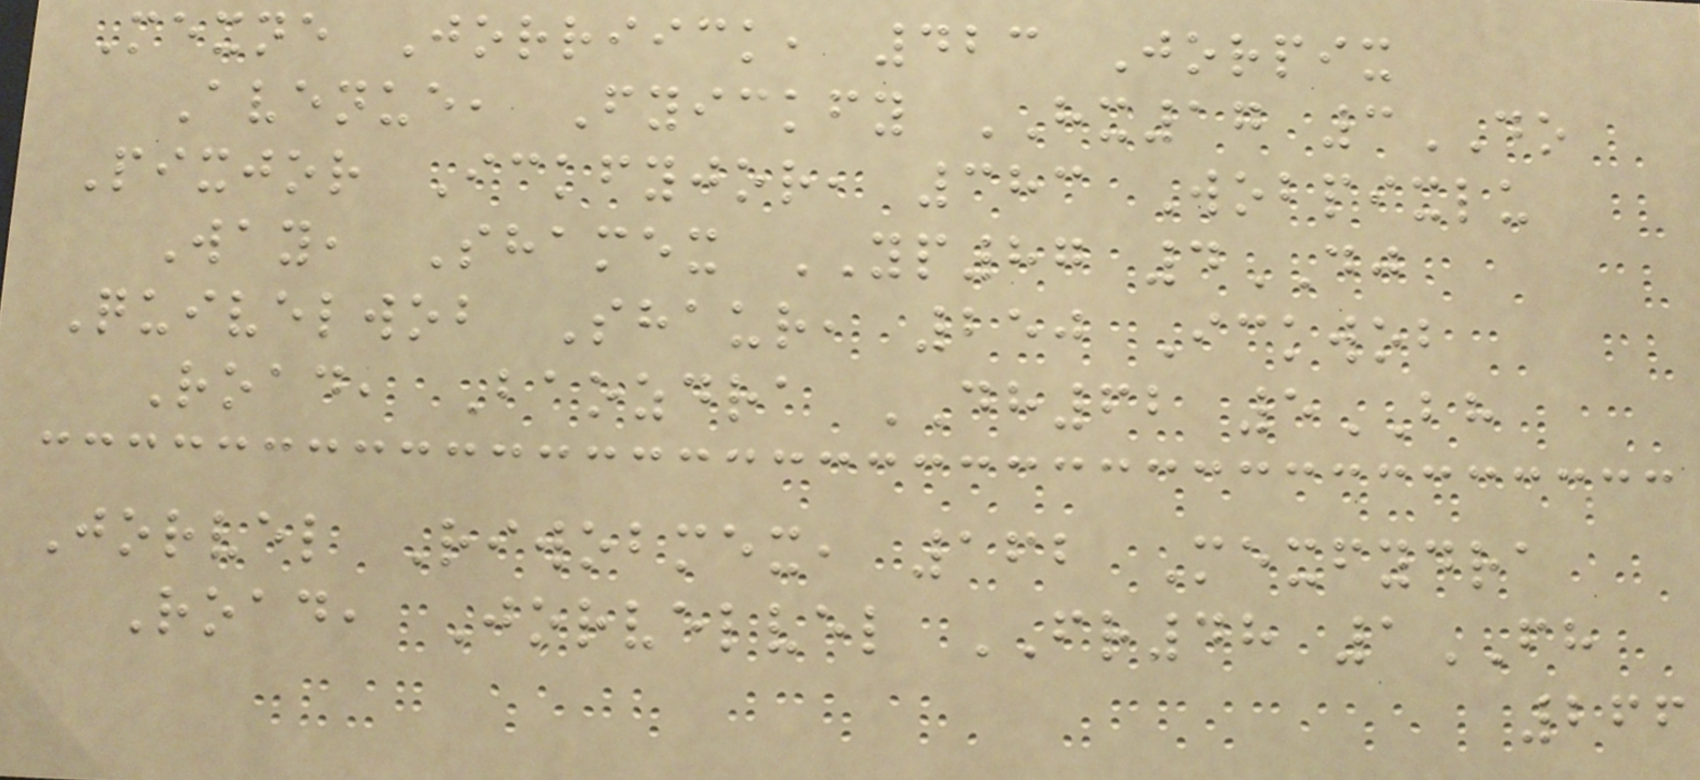Mexne Jorriick, 423 Jorpix
Avenue, Fyickfy HX17 3DO
Pixjor Ickfyjor, 383 Wobpixlu
Way, Shamex YP87 4DJ
Quivelwob Shaur, 250 Ickwob
Road, Baozdra DH62 5BH
Jorvel Riwobmex, 162 Mexfydra
Road, Jorvelvel FR48 1FH
266
